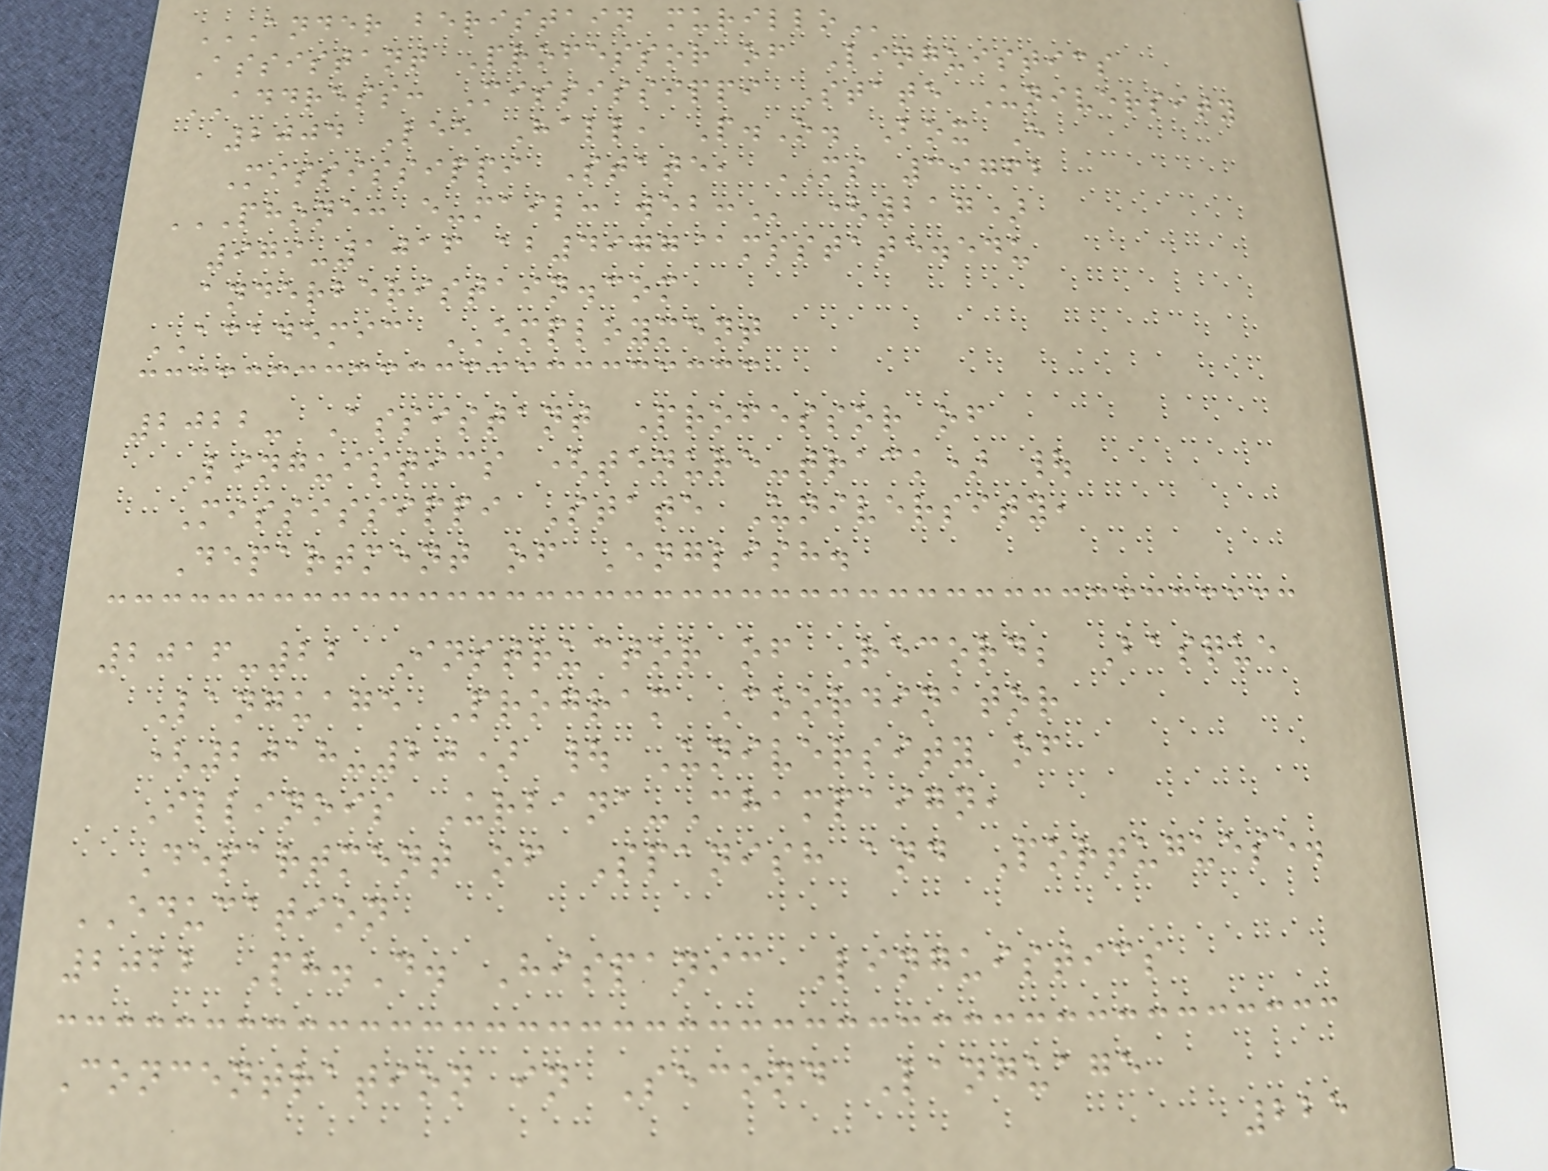ANDER BERISTAIN MURILLO
Assistant Professor of Linguistics
ADDRESS: Mississippi State University
2004 Lee Hall, P.O. Box E
Mississippi State, MS 39762
PHONE: E-MAIL: WEB: (217)
979-1016 ab4977@msstate.edu
anderberistain.com
ACADEMIC EMPLOYMENT
2022- Assistant Professor of
Linguistics (tenure-track) |
Mississippi State University,
Department of English.
2016-22 Instructor of Record; Basque
Language Program Coordinator
(2018-20) | University of
Illinois Urbana-Champaign,
Department of Spanish and Portuguese.
EDUCATION
2022 Ph.D. Hispanic Linguistics
Concentration in Second Language
225
